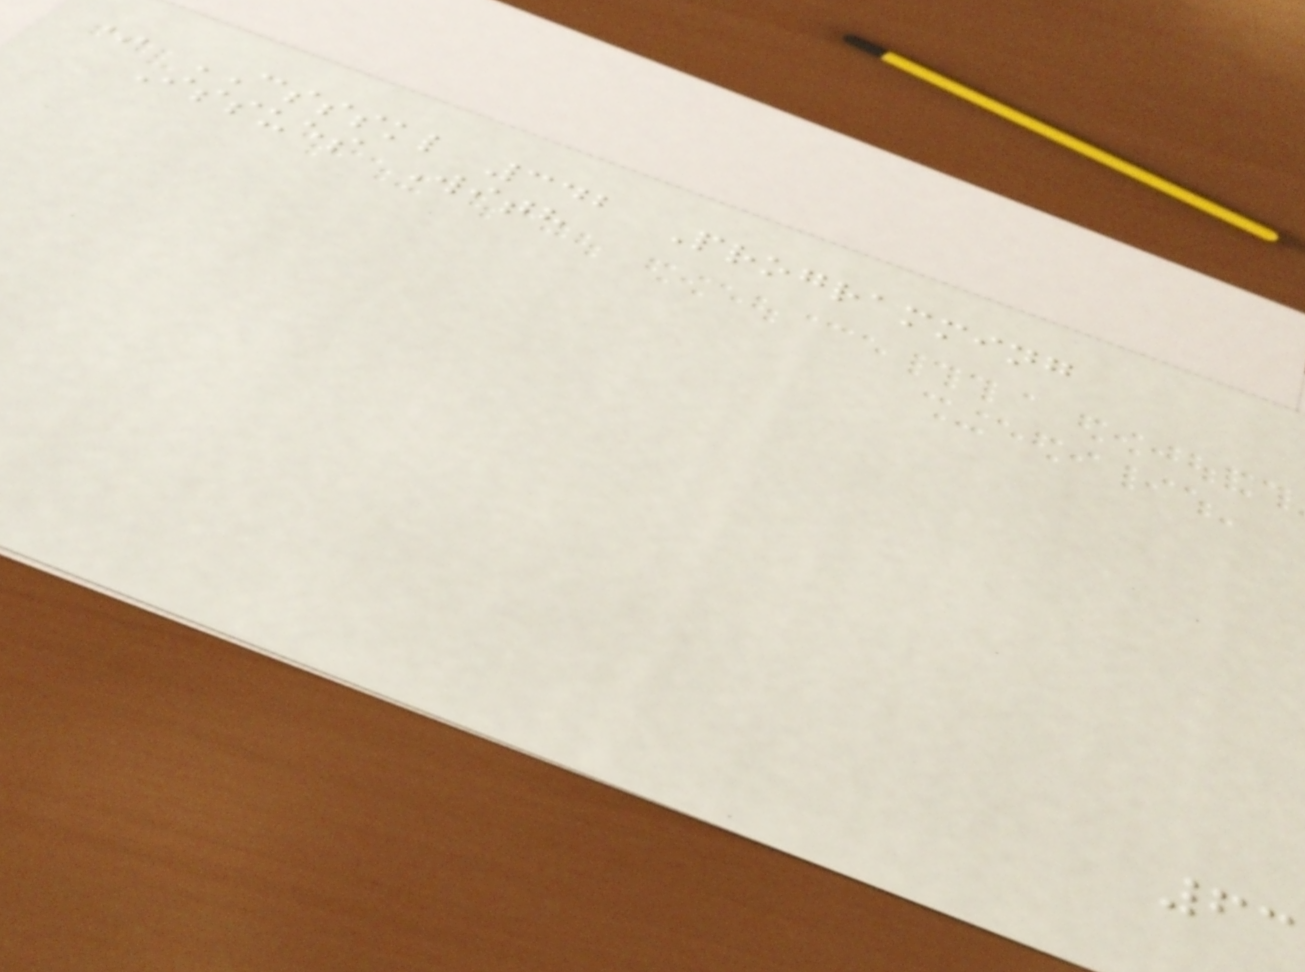* CSSSKL 342 Programming
Issues With
63
